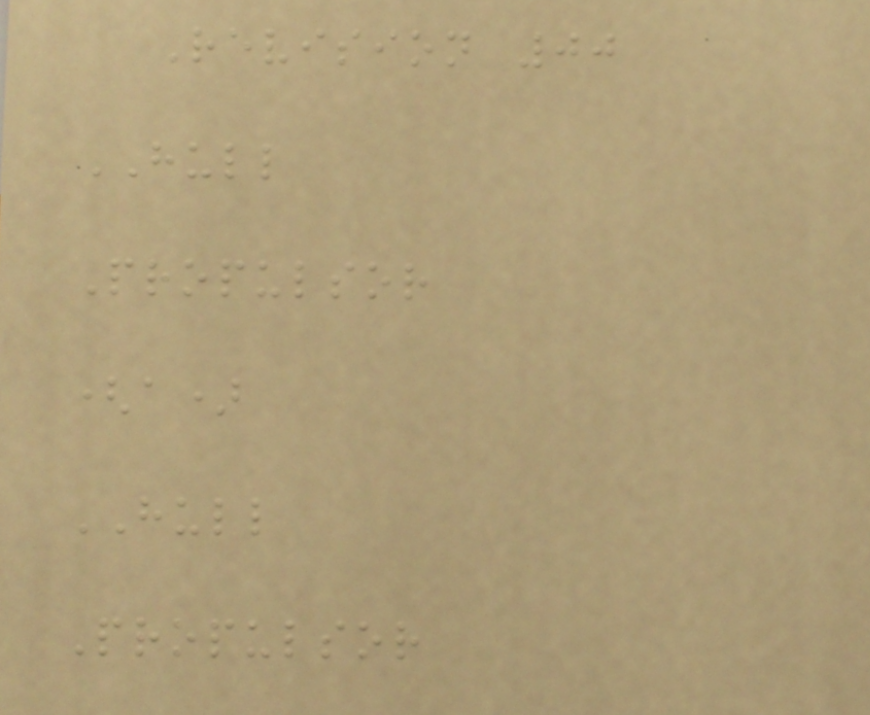Revision 00
HULL
Propulsor
(a)
HULL
Propulsor
